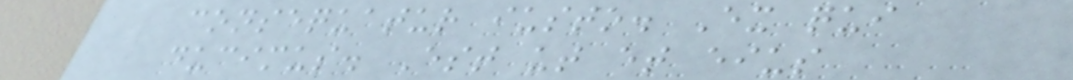consequatur iusto. Ex qui
ducimus. Est ut et eius
